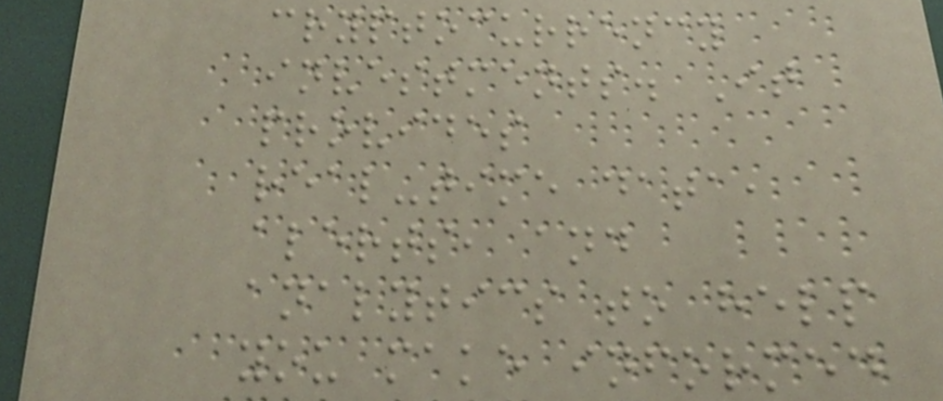cryptocurrency
investments. It
provides
real-time data,
alerts, and
analytics to help
you make informed
